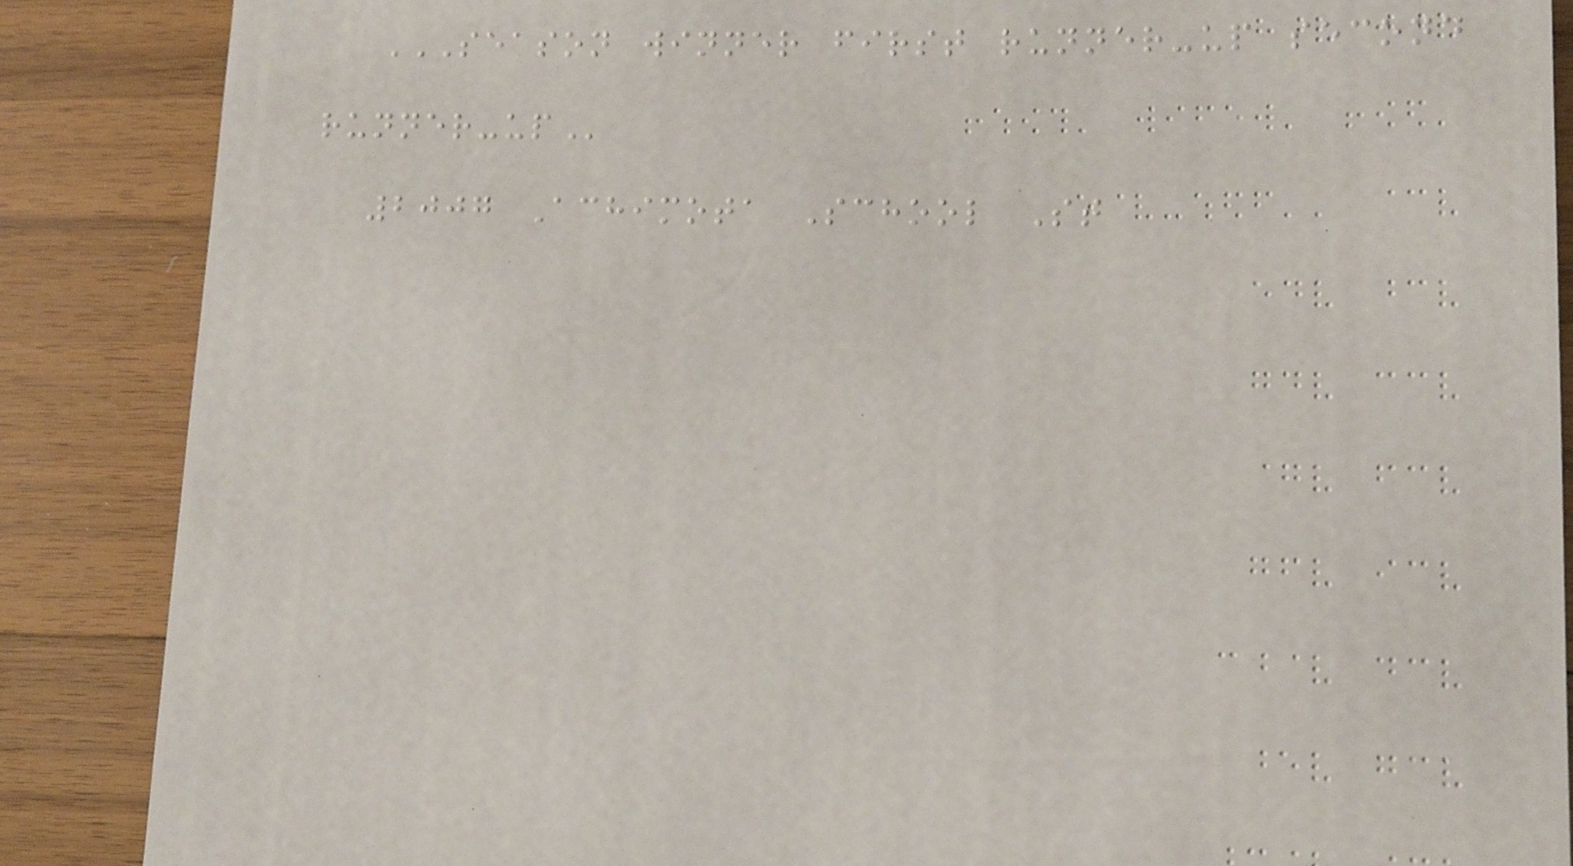SEASON WINNER FIRST RUNNER-UP SECOND
RUNNER-UP
2007 Achimota School St
